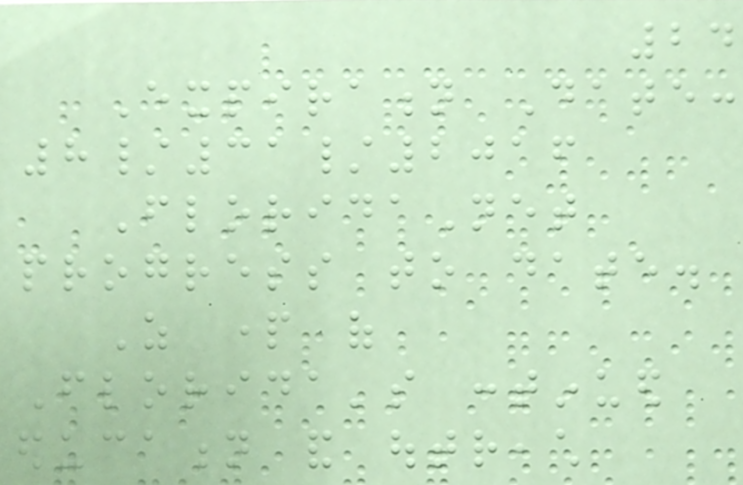24
Expiration Date:
8/31/2016
FloridaNet
progress to date.
As part of
Florida's continued
education and outreach
